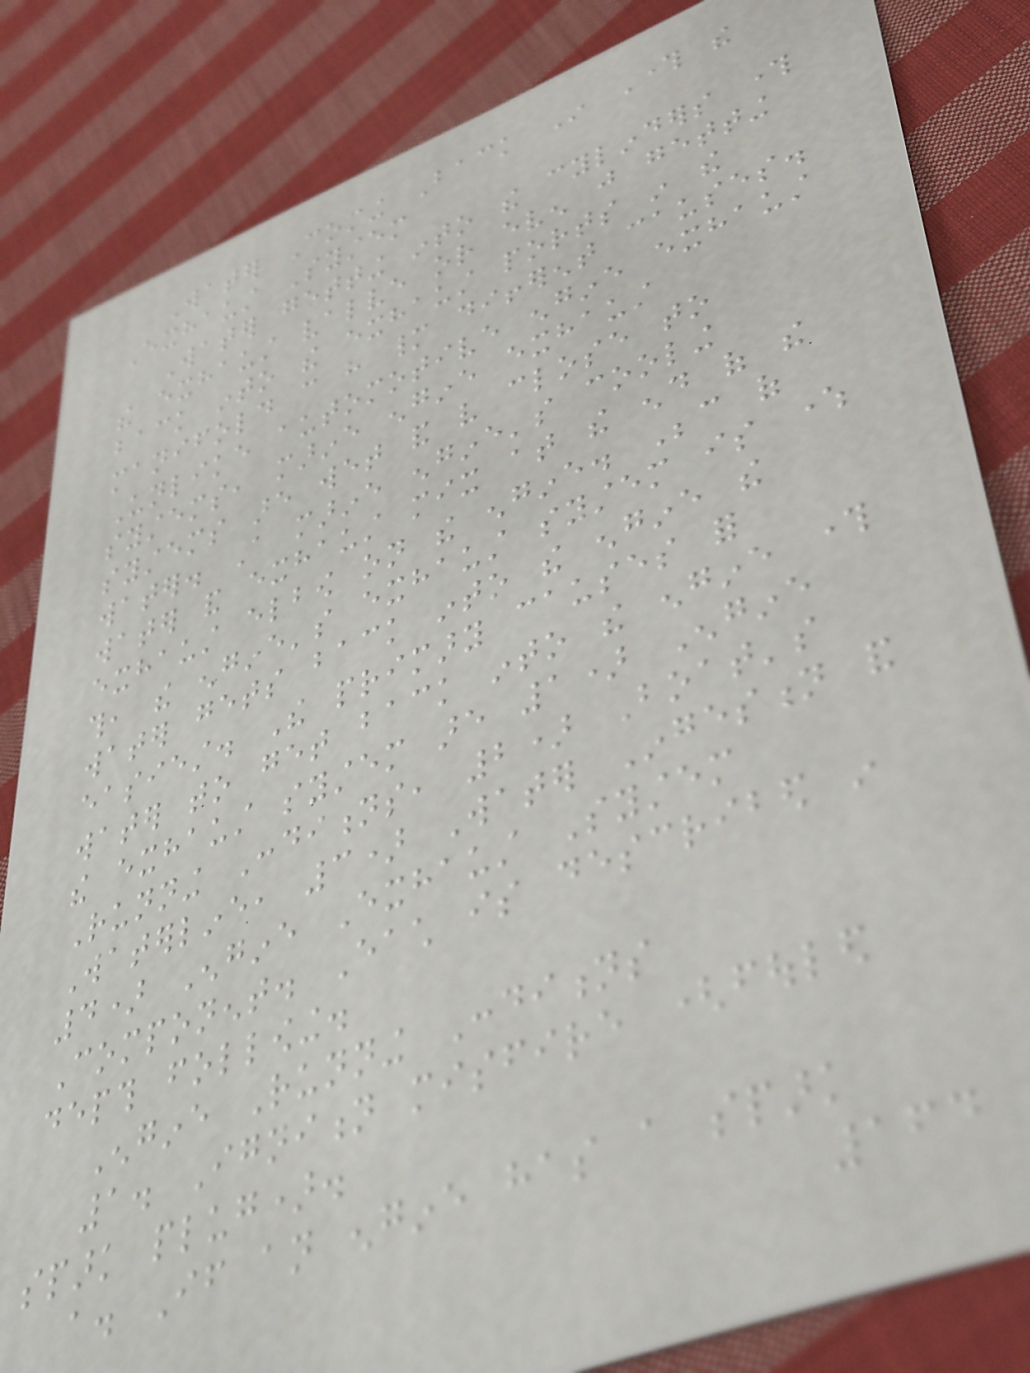Water Coming Back In Through the
Exhaust System
Water getting into the cylinders through
the exhaust valve or even just getting
back into the exhaust ports in the
manifold can have many different causes.
Unlike automotive engine exhaust
systems, marine engine exhaust
systems are wet and very close to
water. A marine engine's cooling
water and exhaust mix at the end of the
exhaust elbow on the engine. Because of
this, the engine's exhaust system is where
water gets back into the engine the
easiest. The primary causes for
water to get back into the engine through
the exhaust system are 1) Engine
Running Conditions, 2) Boat's
Waterline, 3) Water Ingestion and
4) Engine Exhaust System
Component. Each is described in
depth following.
Engine Running Conditions
1. Ignition misfire (fouled
spark plug).
a. If an engine has a spark
164
